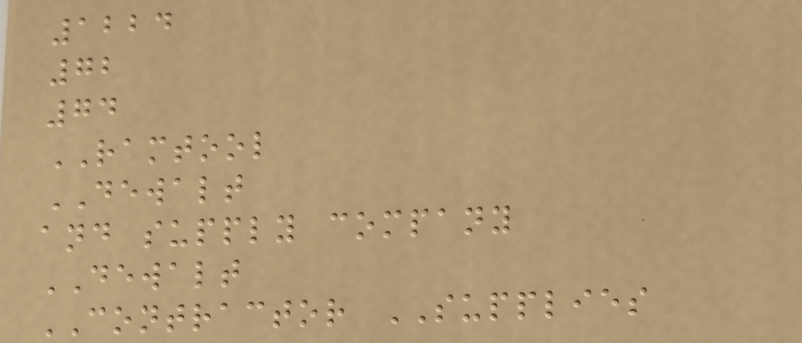1224
72
74
RAMTOOL
DEWALT
and supply company
DEWALT
CONTRACTOR SUPPLIES
